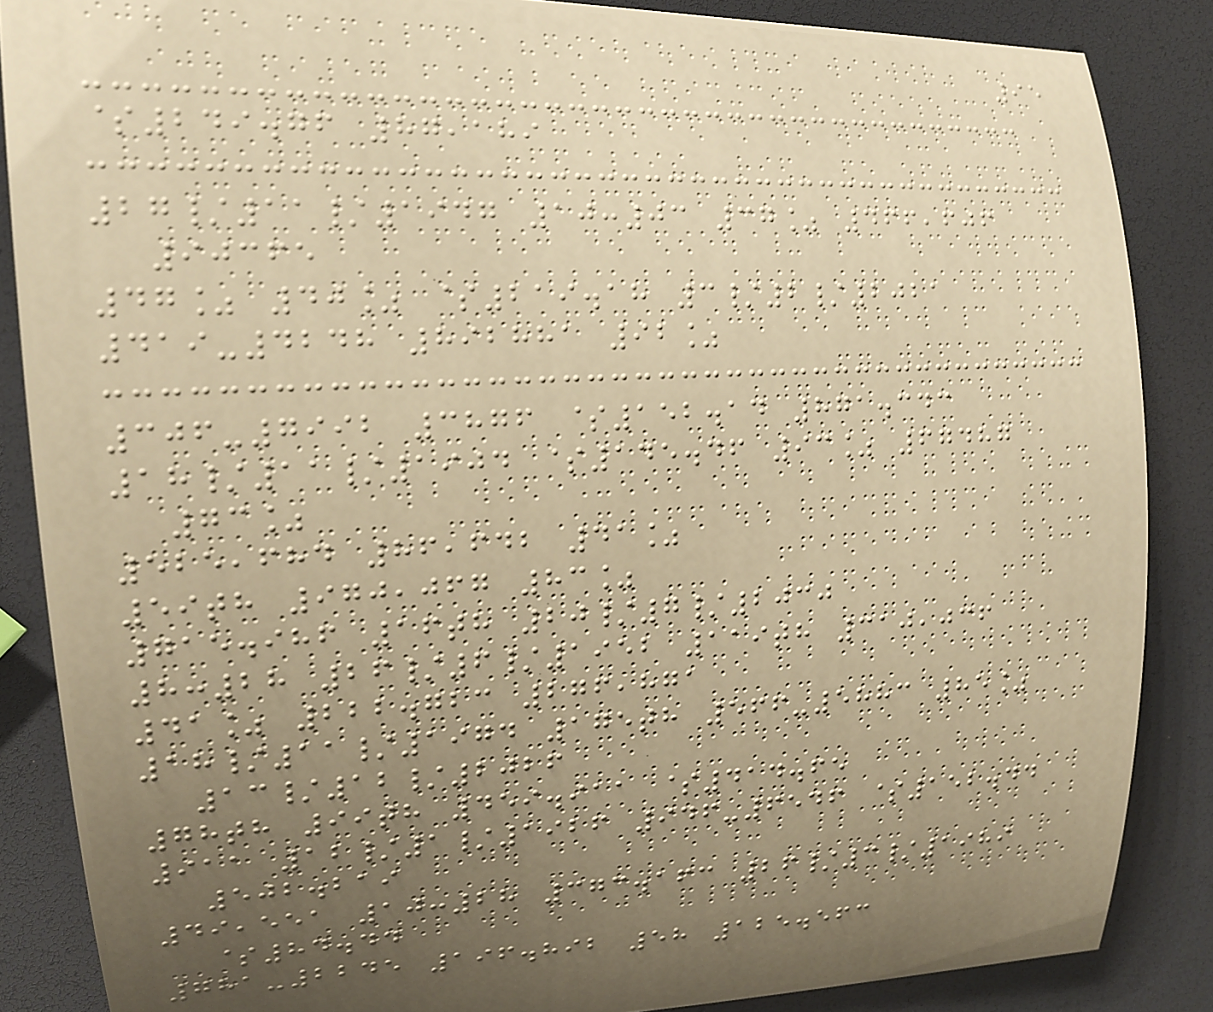95
$249.76 87,189
27/11/1947 10:03 37% 466,606
90365
47% 40% $219.18 3/2/2021
419-4248 892881 92%
306-7992 3876 $152.14 871.343
18/11/1904 $145.46 93% 67487
73%
525,684 86,642 41%
59th 970,067 83%
715.986 16th 20/7/2030
8:28 26/6/1952 119th 310,036
41% 222.723 276,871
18/11/1974 175th 566-5883 85%
13/12/2026
78th 99th 459.911 $414.65
911 12/1/1926 946-6546 $152.44
502.219
49,551 10:28 373.163 26/3/1989
$84.44
781-2245 196.892 58 125.563
